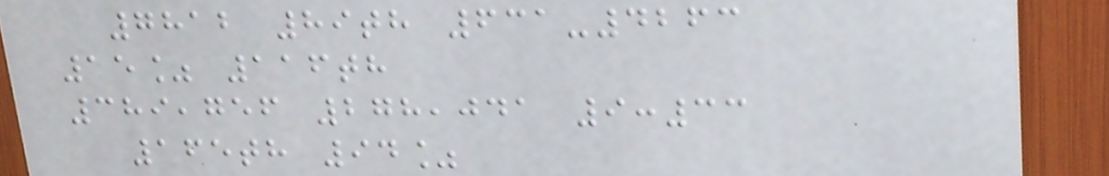7812 89th 631-4263
15% 116th
389,756 278,041 9:33
165th 94%
